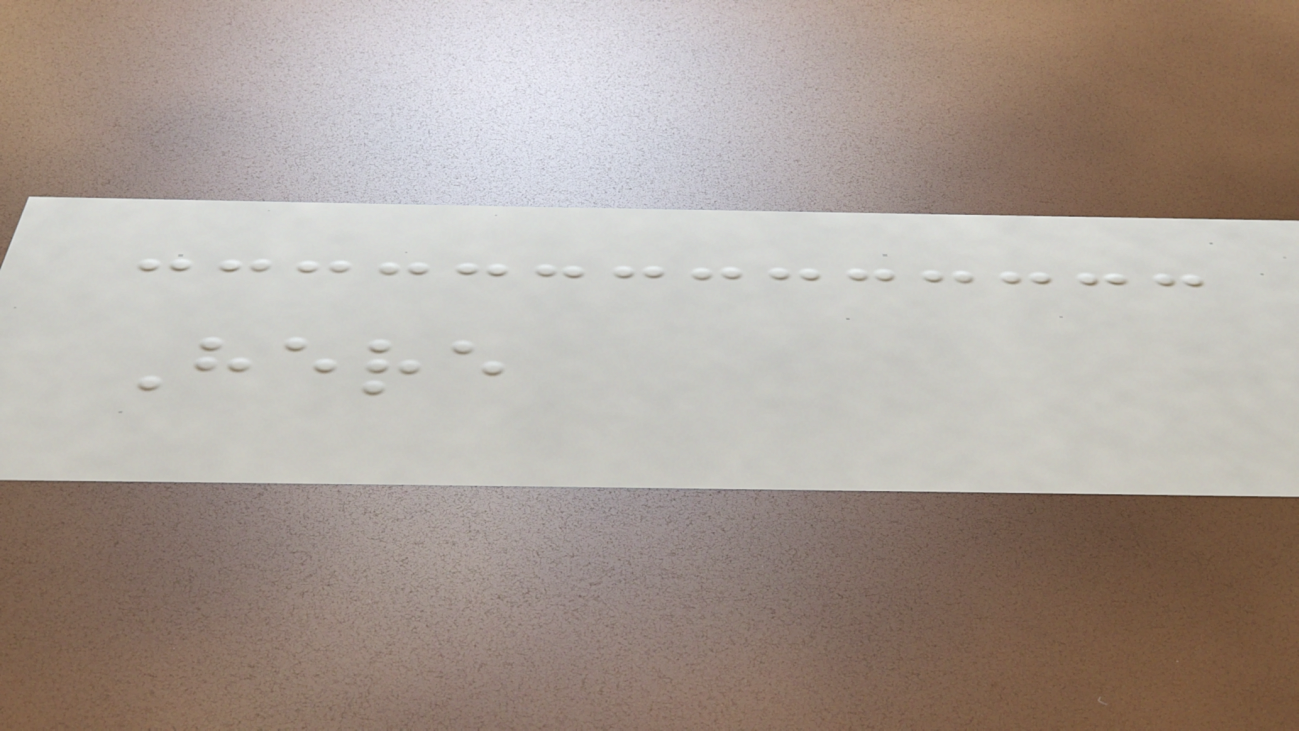Here
